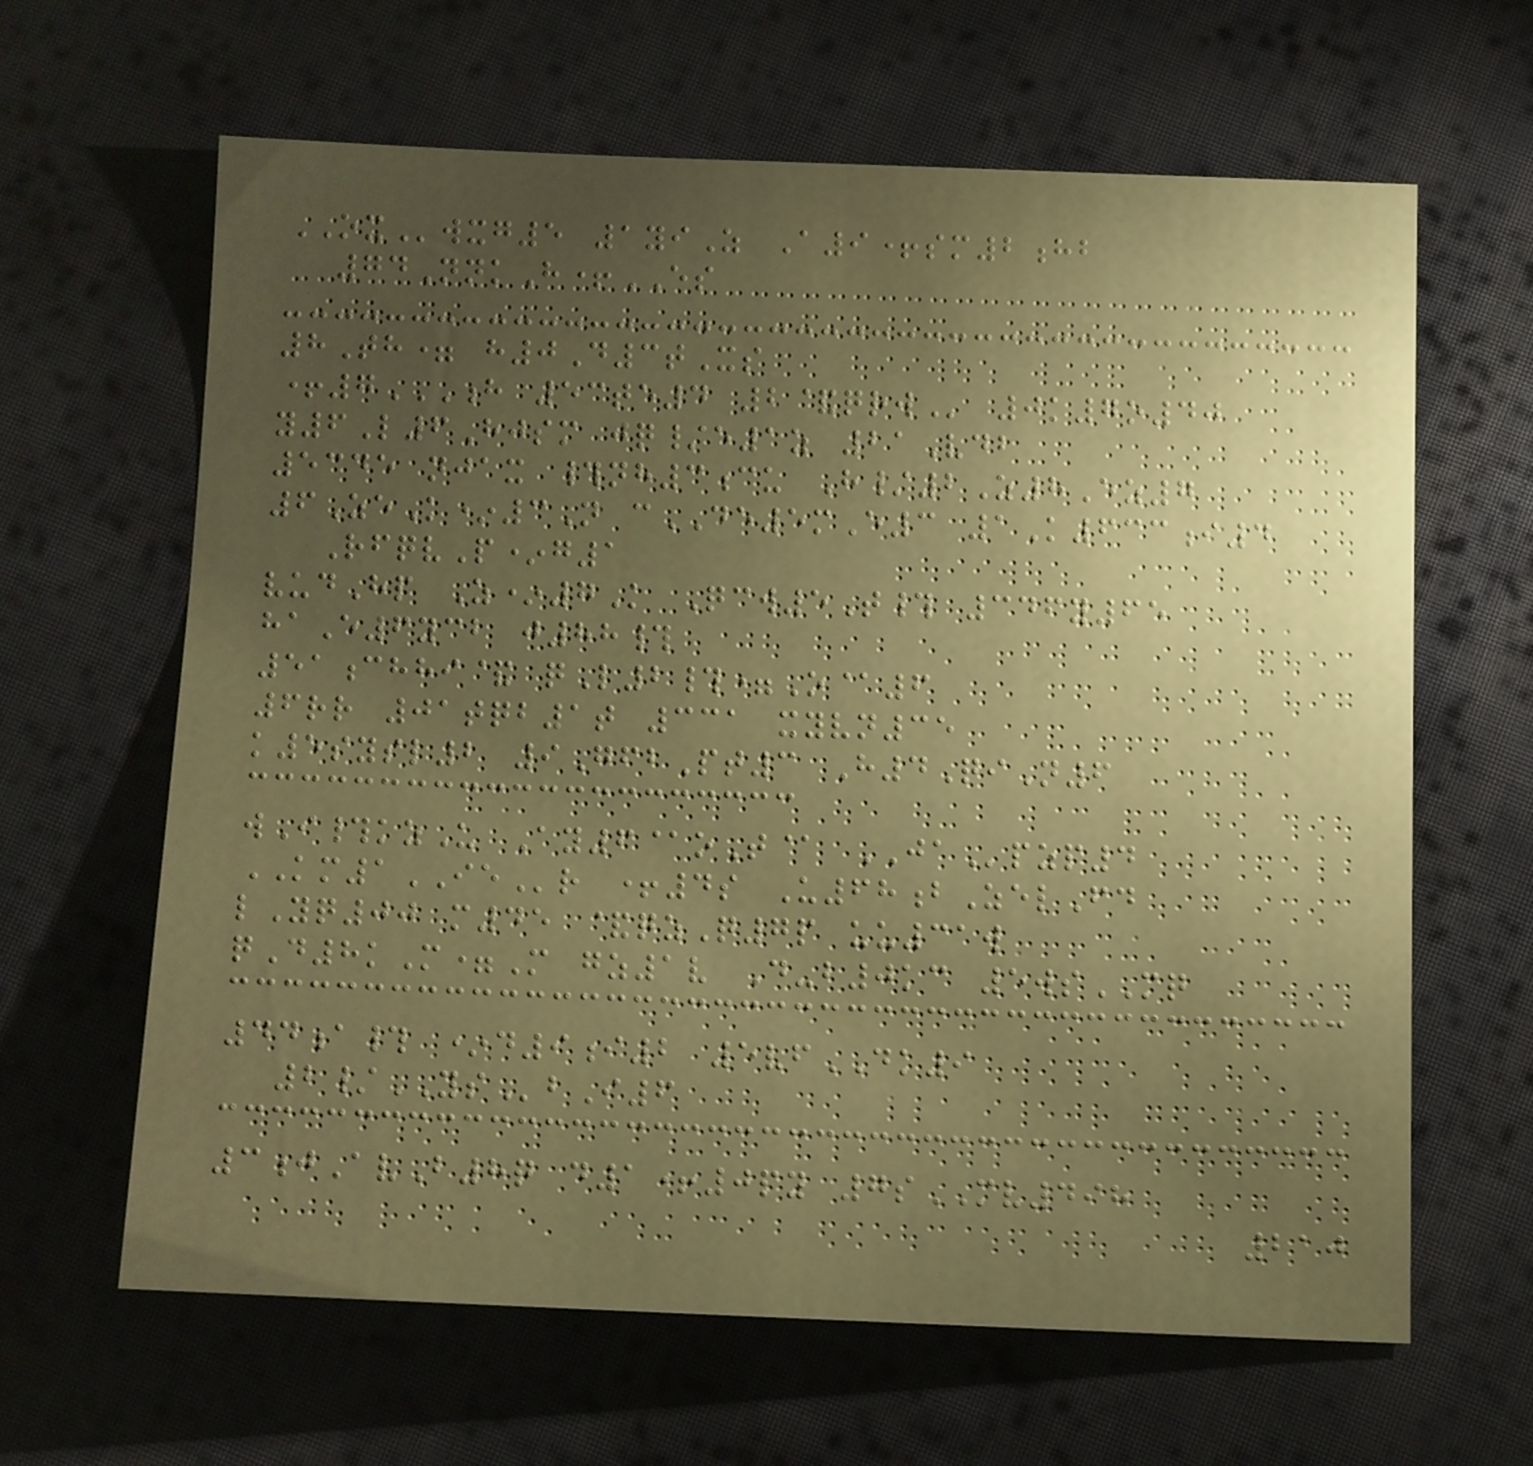OXwxg5 1yiZ A9+sm2hb
74NnkH+ES
8Th= h0D3tXs
+7H 53TE4 2&QRW 0k7o40
y6L6Hjsm jq/e1z 21Vdb
5345 njax #nh3cu H/2Z8Ez7
6ZeK*3N cDE5mE3 1K633i4
RfqvP*g1
vudHp Z*7K Qcw5T# 346y65
haE6ycb j88#
51chhi& qL2#=O@6
6rr 01tqb1t 331 xyvn35
k5sysl2 9GfbPt3 H4QiN6
wI#kzU Ay6@oT@ JApzp4
KM1IEr +4s U68bZelFd
lYq00 m45 &qzQ7p uu31w
qD8kM=M gz1v D-b0kc 5wsMQ
44a# *d9i2 5vfDK9
2/YSbI6
3jAvB8q d1+0py 7sMV498
210
